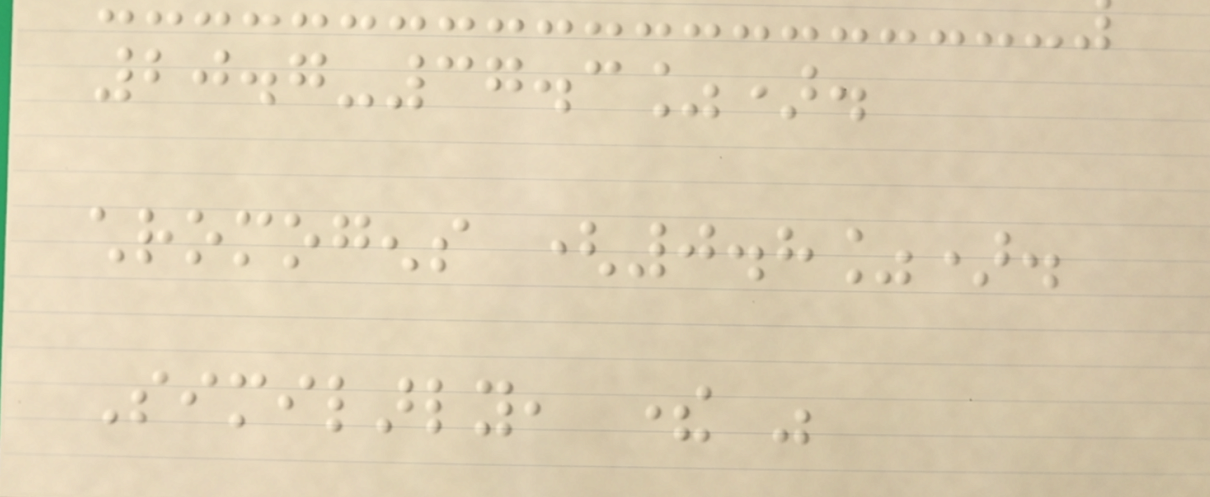20.7-37.3%).
chromogens (0.8%).
Similarly, there was
